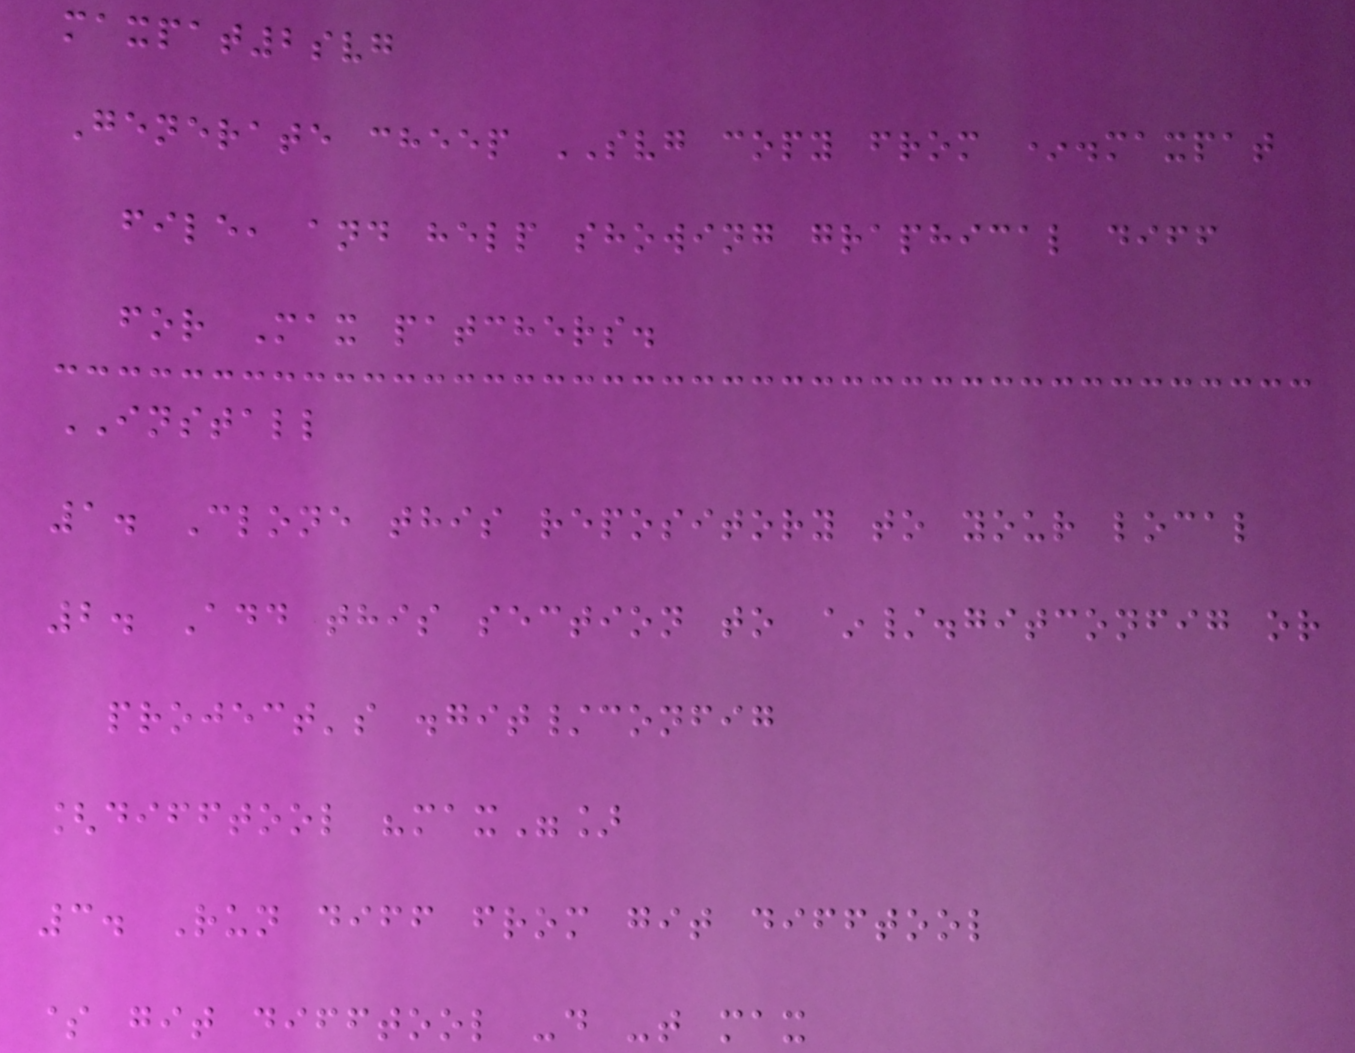maxpat2svg
Generate cheep SVG copy from *.maxpat
file, and help showing graphical diff
for Max patchers.
INSTALL
1. Clone this repository to your local
2. Add this section to ~/.gitconfig or
project's .git/config
[difftool "max"]
3. Run diff from git difftool
$ git difftool -d -t max
